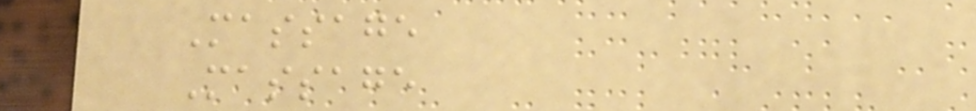Massage
Massage
